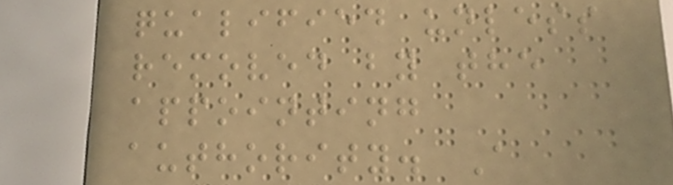qualified unless
removed by the
appointing
authority. A
